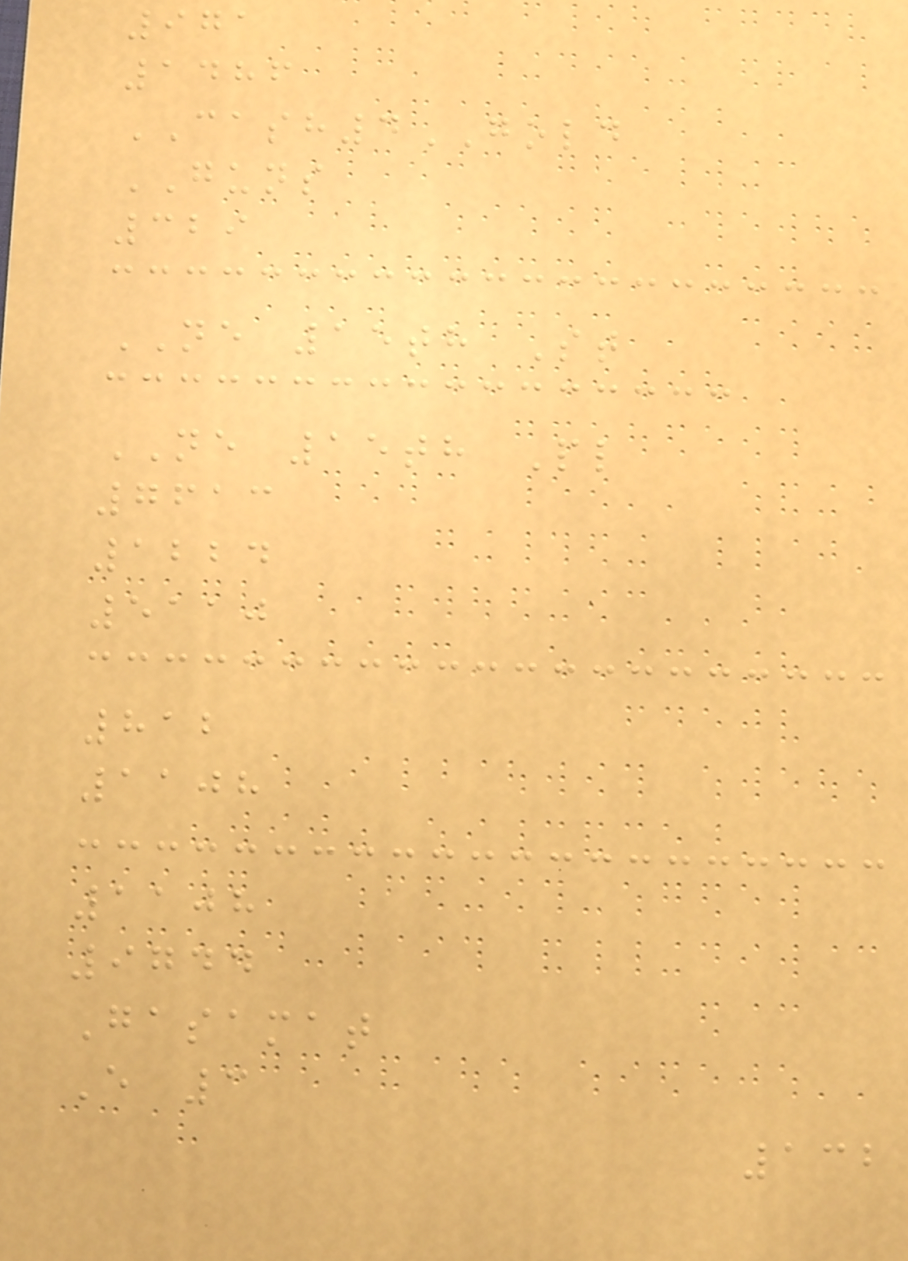971
1486
CASH4GOLD
GUNS
329
NE 15th St
NE 15th Pl
7613
1224
5110
812
1108
1108
9744
Gasamat
E 3
132
